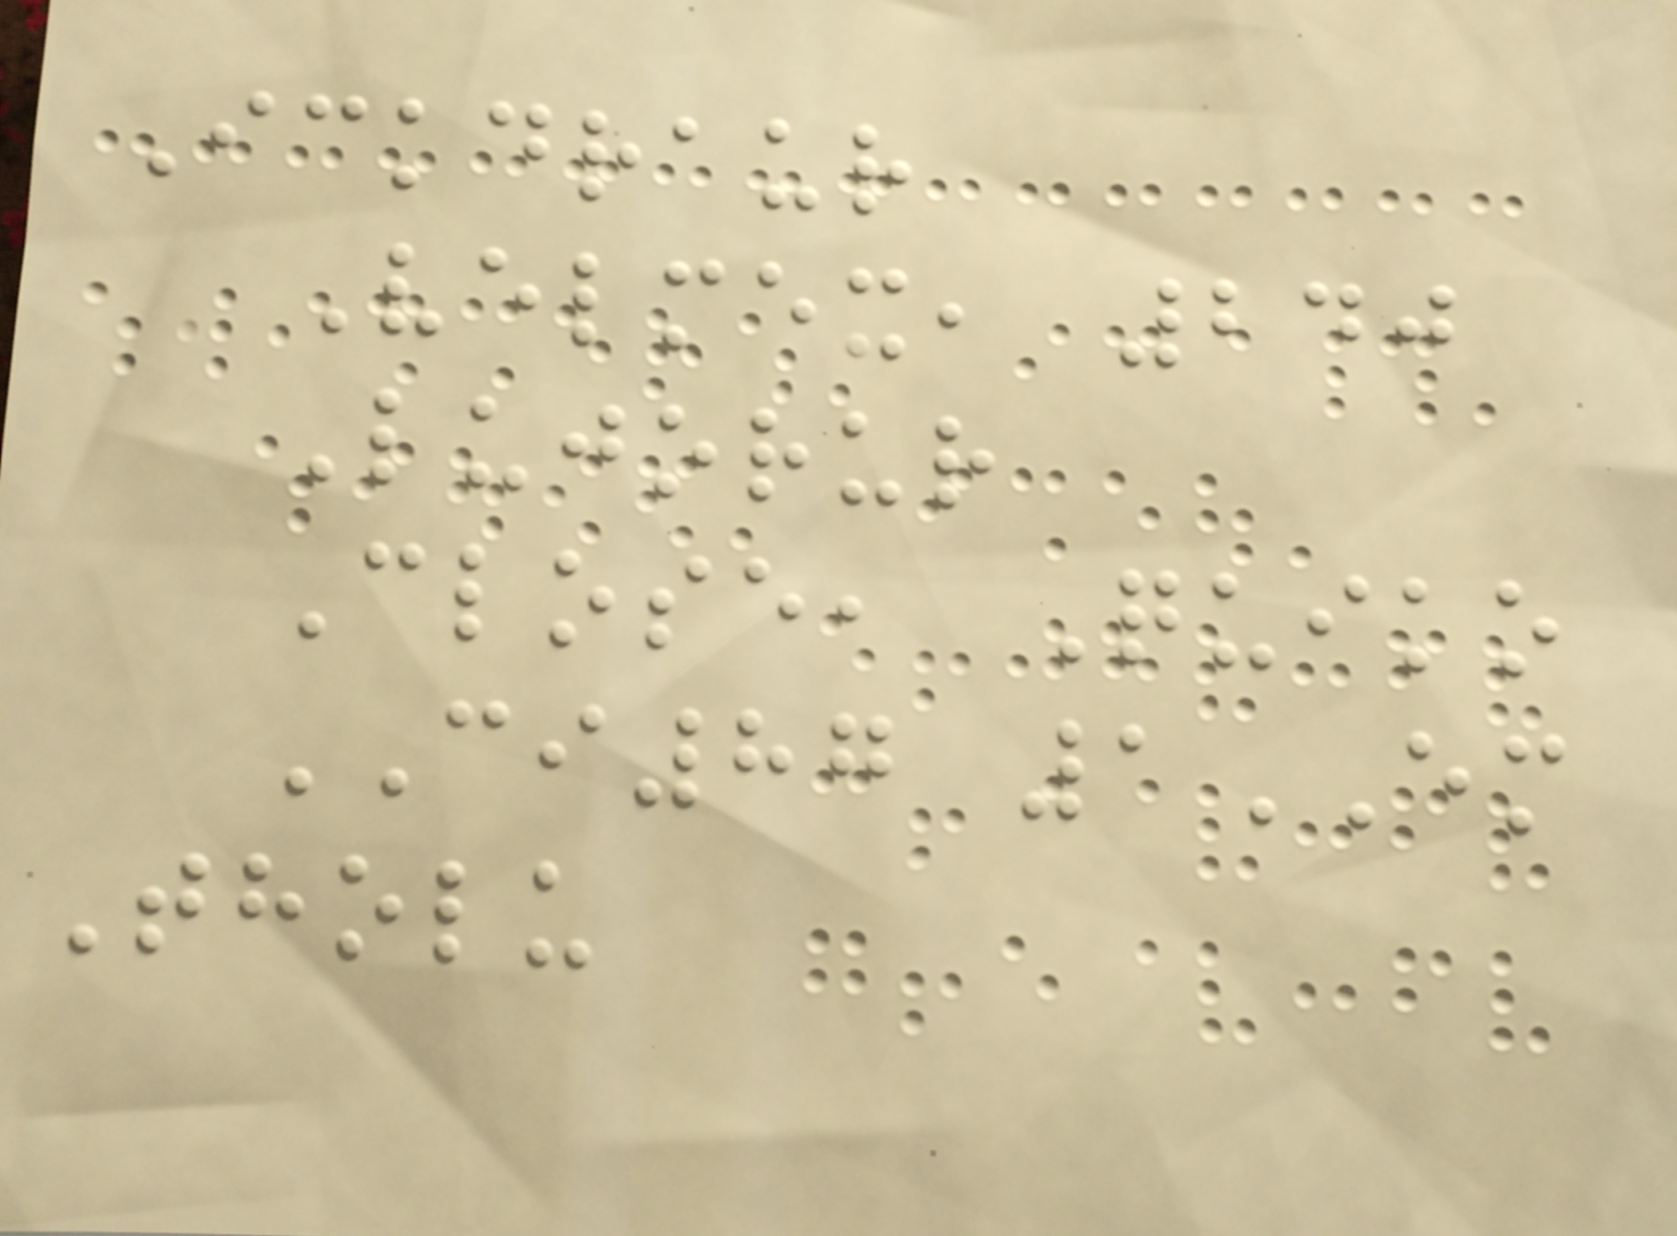Ickdraur
Velmex, 240
Lujorur
Close, Quiko
CI87 1EM
Tholu
